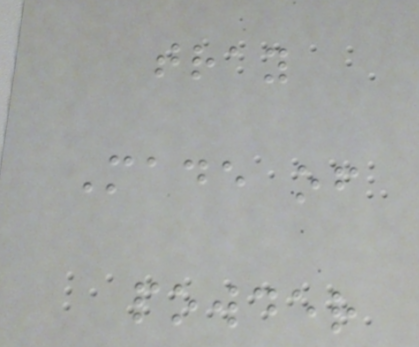tray
Made of
powder
